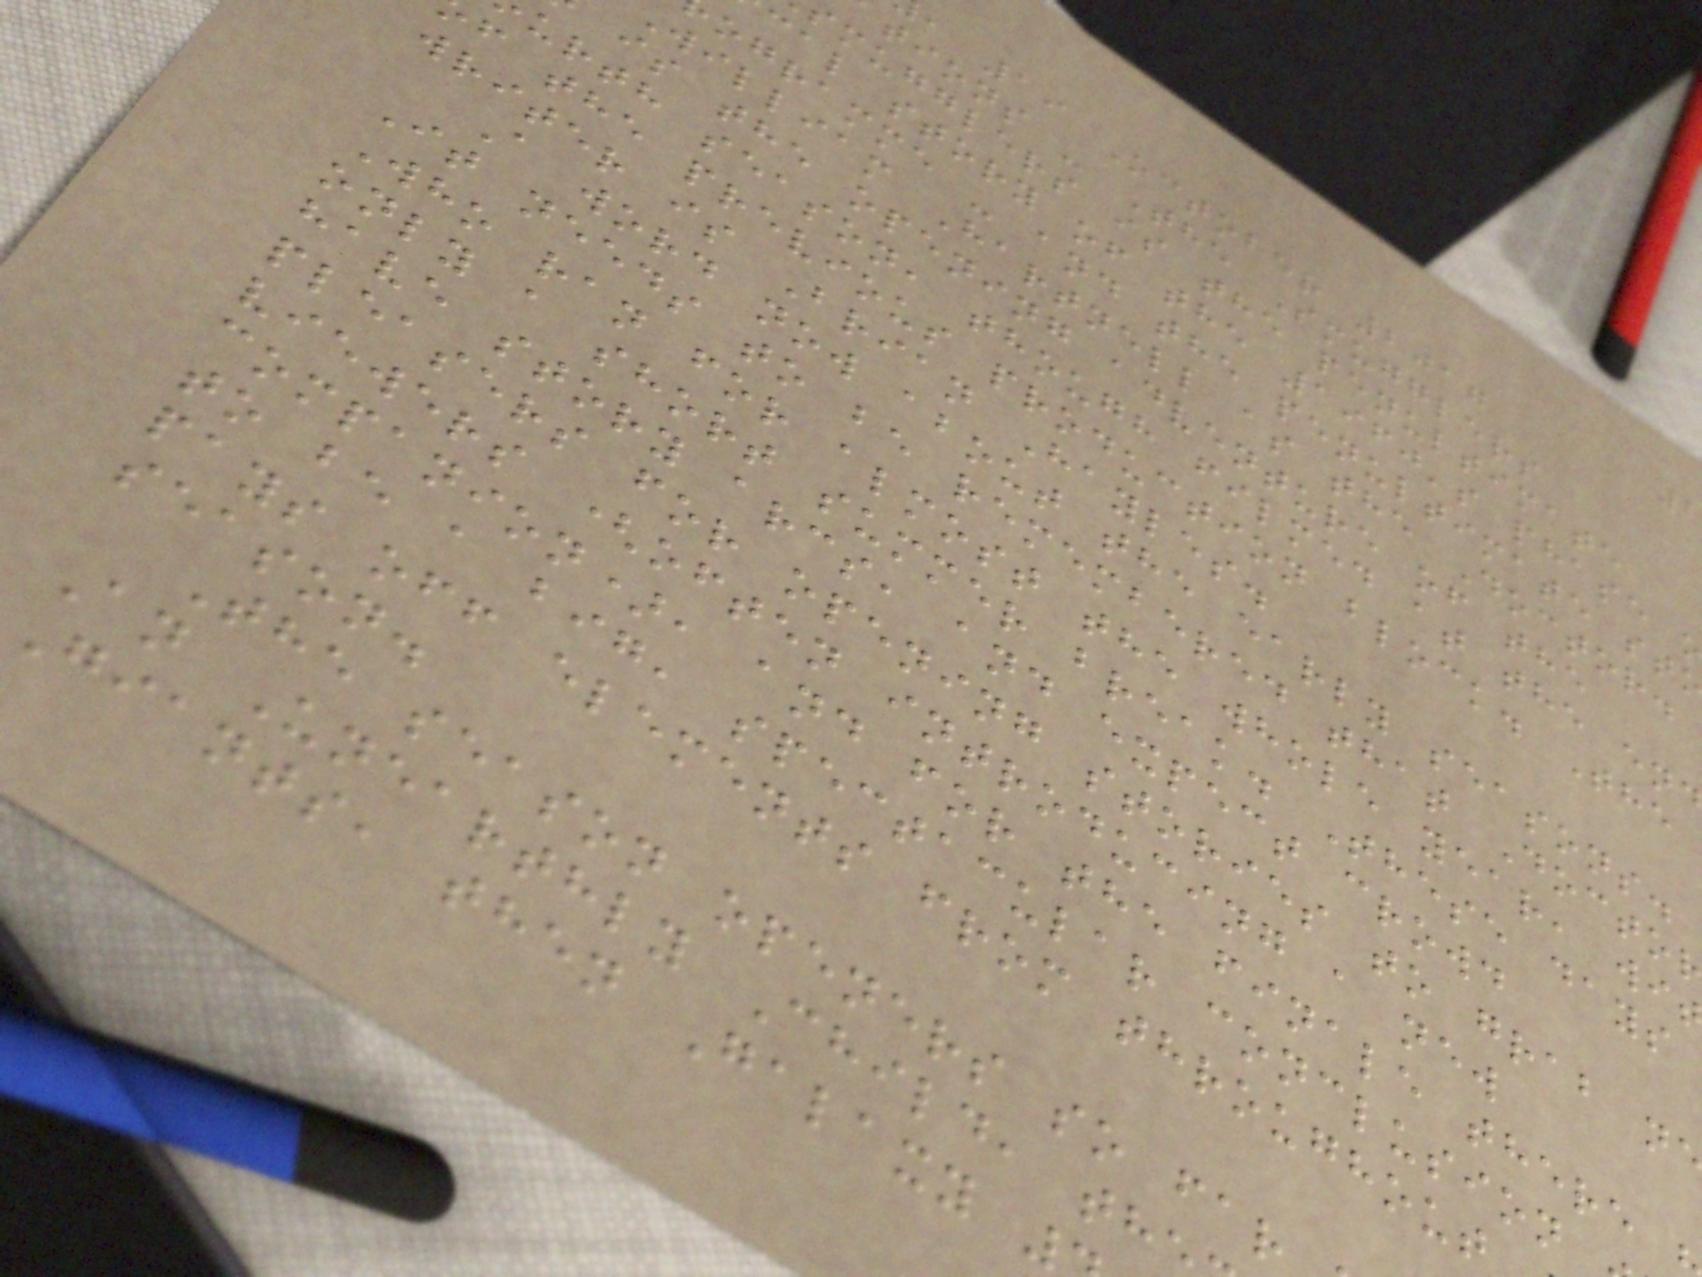, 19 October 2017
tions - The Smugglers
smugglers is the penultimate
cal story of the 1960's phase
ogramme - and the penultimate st
william Hartnell as the Doctor.
is the opening adventure of the
urth season, though filmed at the en
f the previous production block. The
writer is Brian Hayles.
A word now about the early seasons.
It needs to be remembered that Docto
Who ran for almost the whole year, wi
only a short summer break. These days
have story arcs, and expect crowd
pleasers for opening stories to grab n
viewers (often introducing a new
companion), and for the finale there
to be a big, spectacular conclusion
pays off elements from throughout
season.
The season openers so far
An Unearthly Child, th
Giants, then Galaxy
